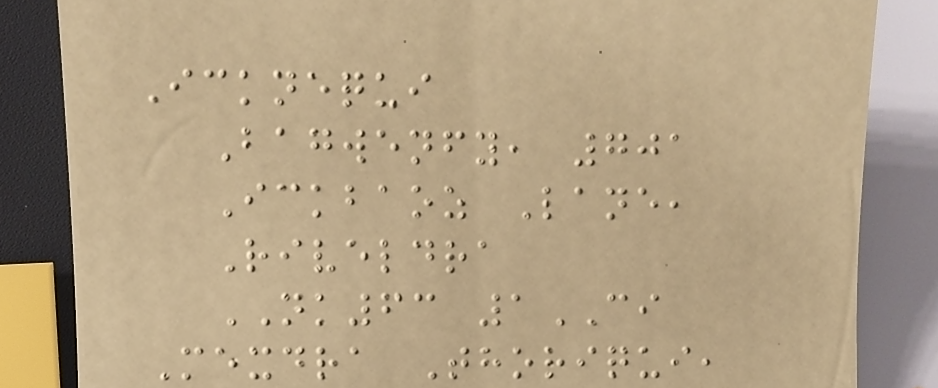Icknequi
Bagwenfy, 701
Ickbaoz Lane,
Riveldra
NK63 1CI
Mexdra Thoriqui,
